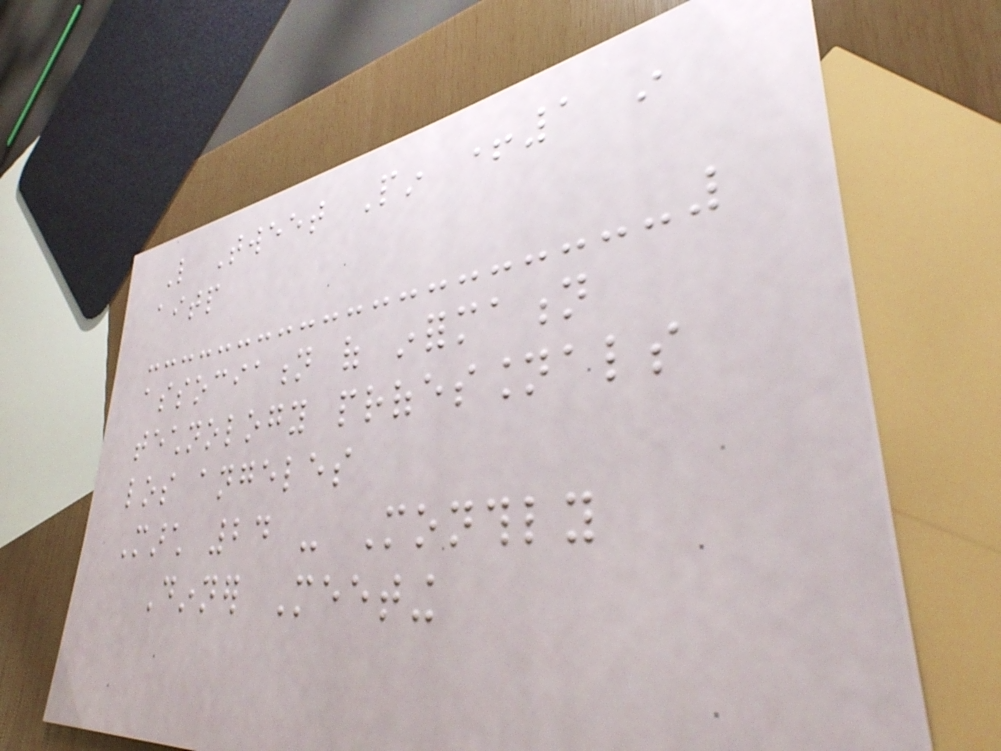Like Tweet Pin +1 in
aitp
association of information
technology professionals
los angeles
March 24 - Monthly
Dinner Meeting
